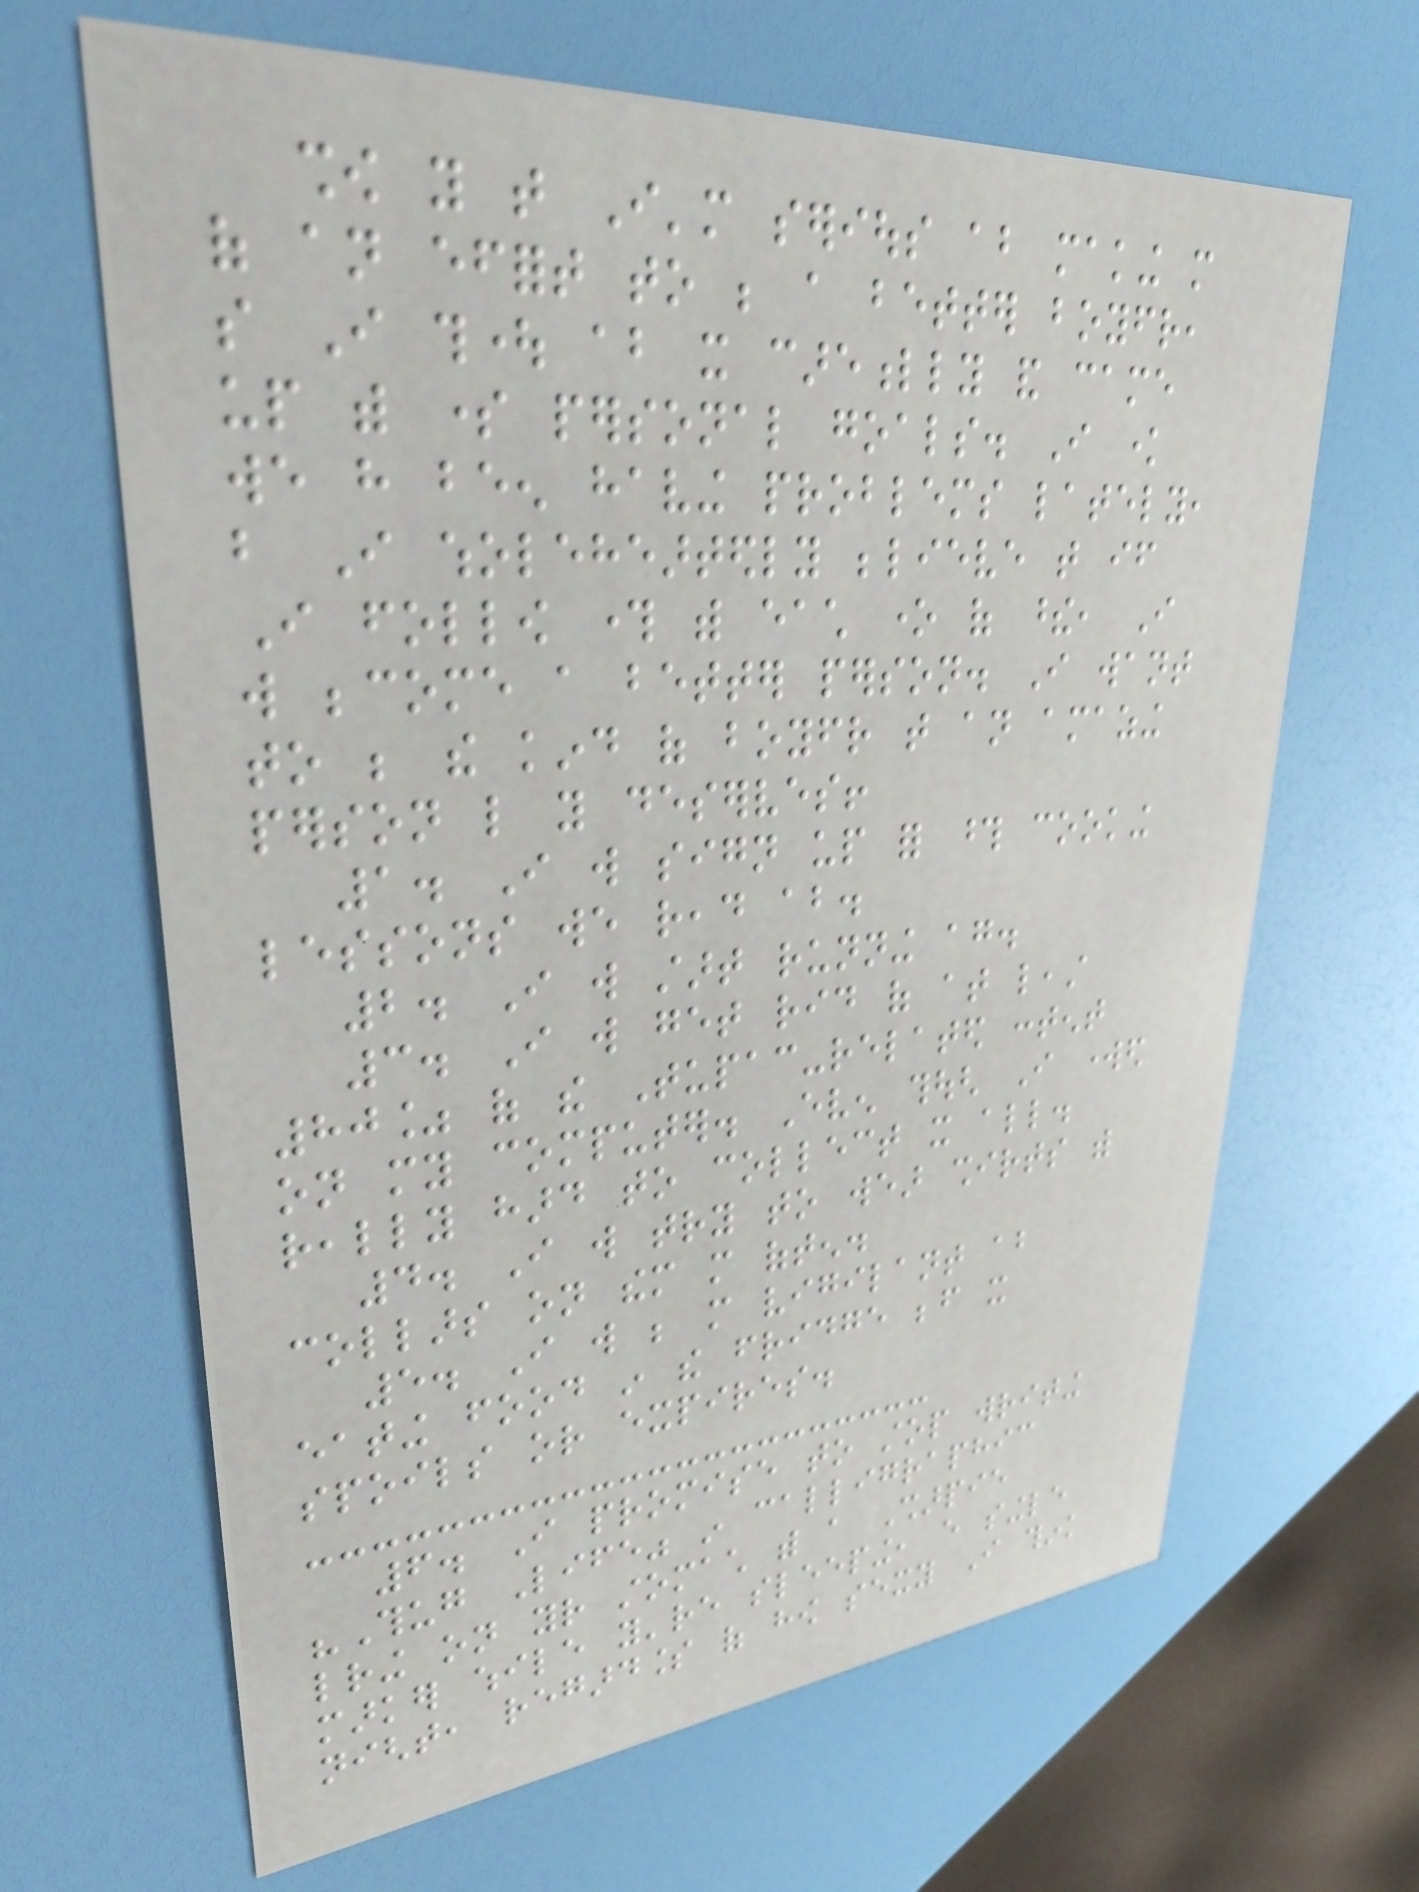show you that I'm serious about making more
of an effort to be a better boyfriend,
so I thought about it carefully and came
up with some personal goals. I know
we have been having problems lately,
but I wholeheartedly believe that if
I follow through with each one of these, I
will become a better person. I want
to be the kind of boyfriend that an amazing
person like you deserves!
1. I will sign up for those cooking
lessons we read about.
2. I will start running again.
3. I will get rid of at least
80% of the Tupac-related content
on my computer. Even though I worked
really hard to collect it all.
4. I will try to wear shirts with
collars on them more often.
5. I will be more vigilant about
eating food in the fridge before it
spoils or expires.
6. I promise to stop writing
"Thug Life" in calligraphic
lettering on your stomach with a Sharpie
marker while you're sleeping, every single
night, regardless of how sexy I think
